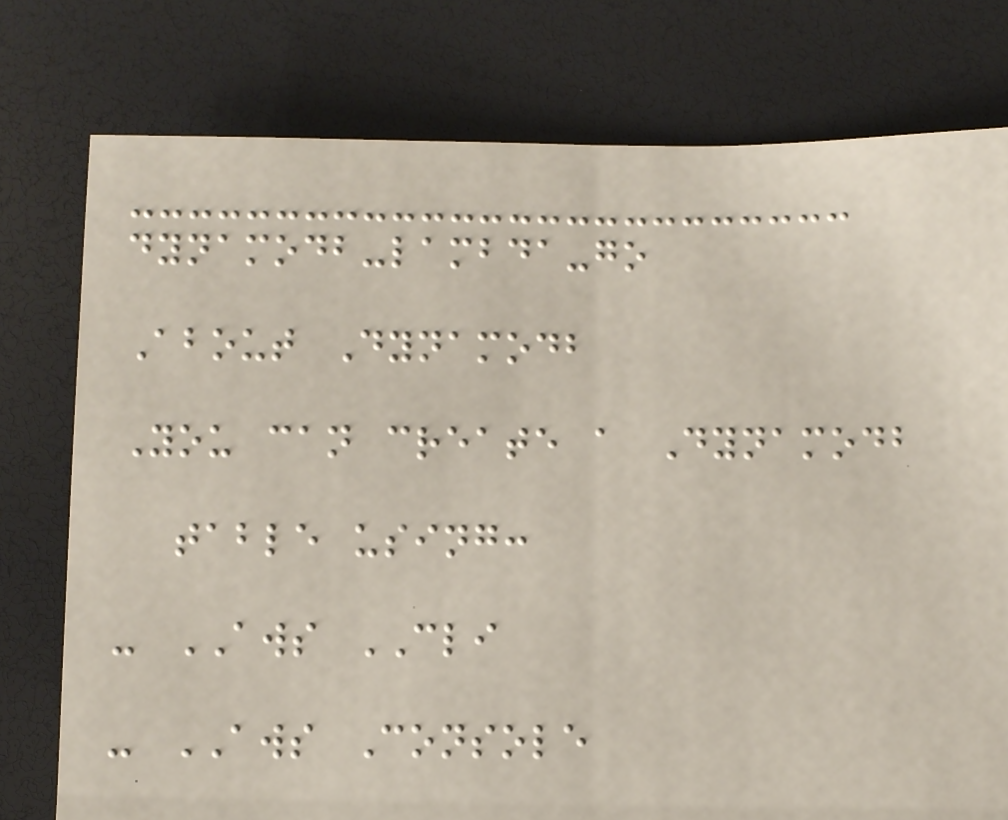dynamodb-lambda-go
About Dynamodb
You can create a Dynamodb
table using:
- AWS CLI
- AWS Console
